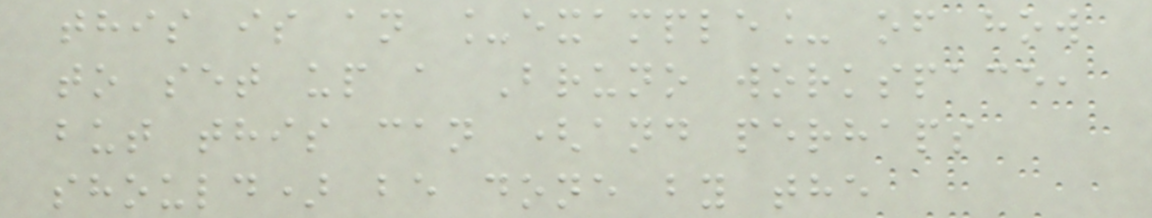this is an _example_ of how
to set up a Bruno workspace,
but this can (and perhaps
should) be done by the
